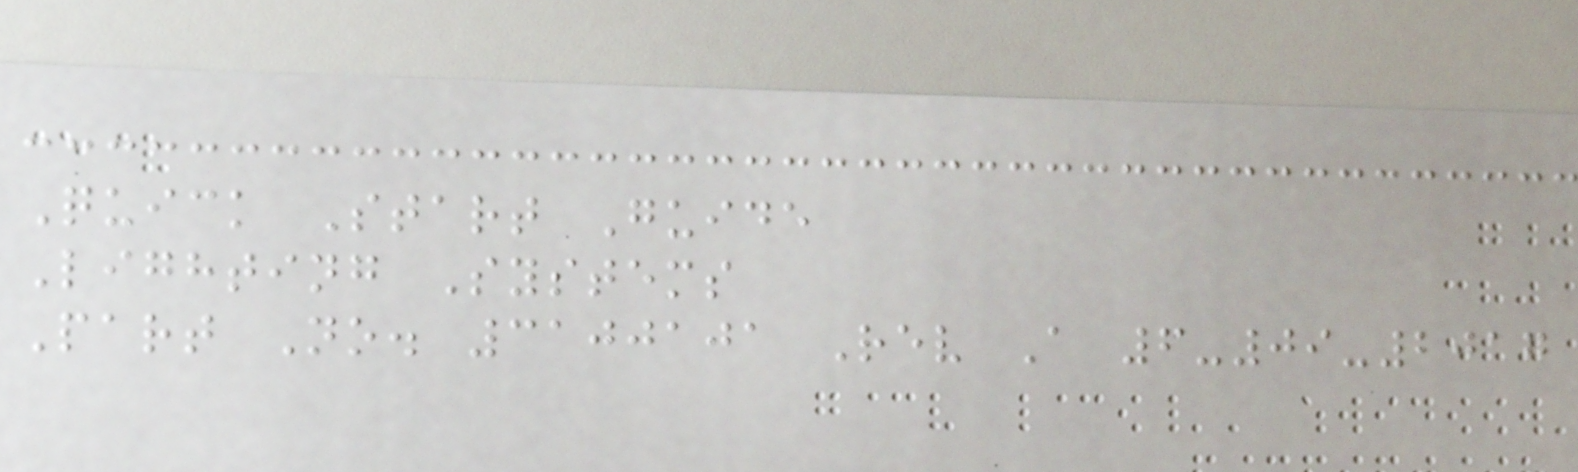Quick Start Guide
Lighting Systems
Part No. 3100101 Rev A 6-09-2017
